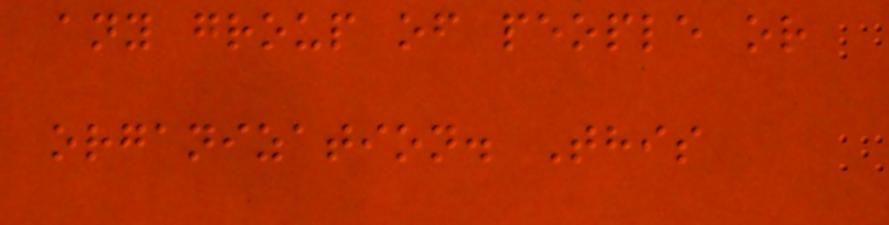any group of people or
organization. This
